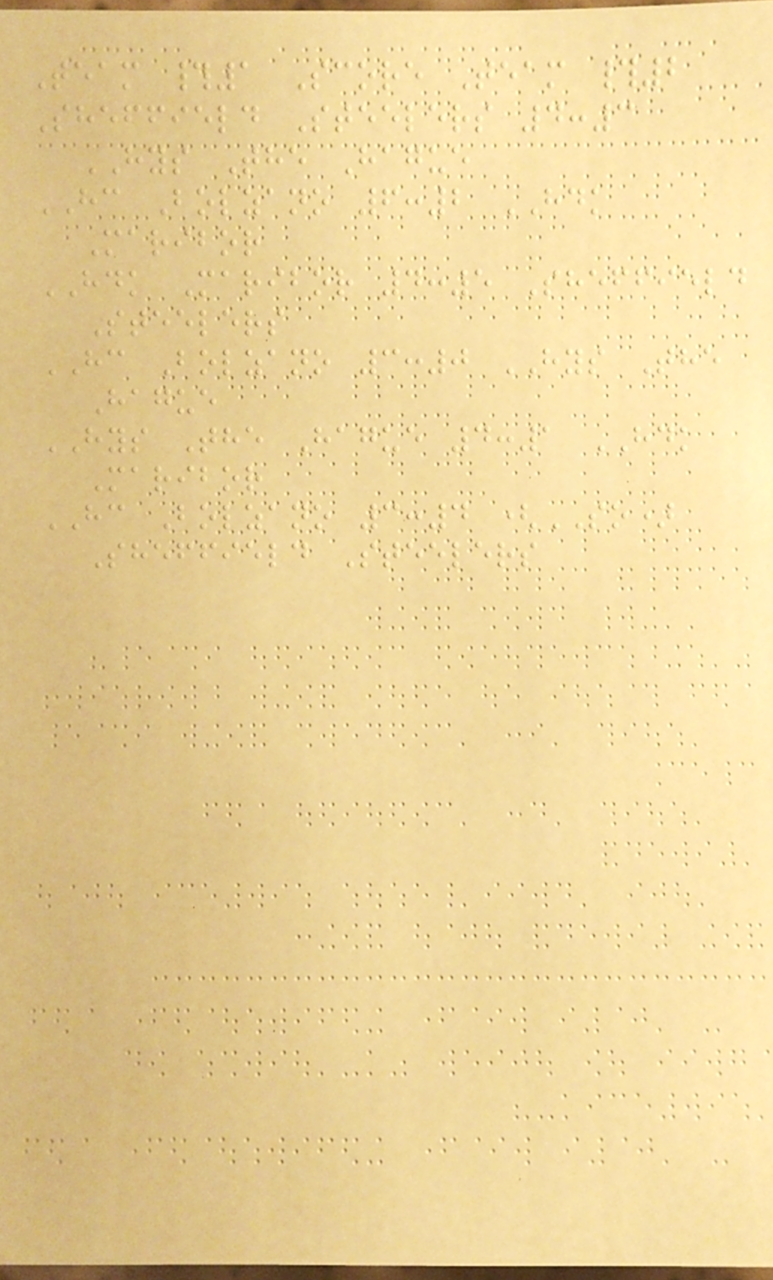Team #1 Score Team #2
Sheffield Steelers 4:3
HYS The Hague
HC Bolzano 6:2 HDK
Maribor
HDK Maribor 4:5 Sheffield
Steelers
HC Bolzano 3:0 HYS The
Hague
HYS The Hague 4:1 HDK
Maribor
HC Bolzano 3:4 (SO)
Sheffield Steelers
